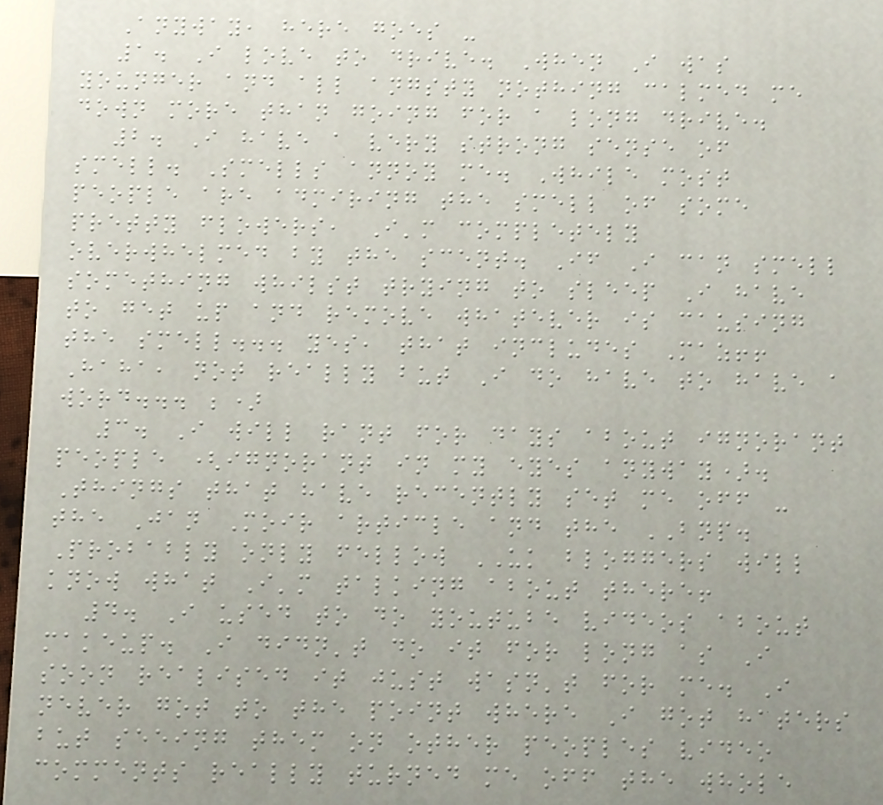Anyway, here goes -
1. I love to drive. When I was
younger and all angsty nothing calmed me
down more than going for a long drive.
2. I have a very strong sense of
smell. Smells annoy me. While most
people are admiring the smell of some
pretty flowers, I'm completely
overwhelmed by the scent. If I can smell
something whilst trying to sleep I have
to get up and remove whatever is causing
the smell... yes, that includes Maz!!
Haha, not really but I do have to have a
word... ;)
3. I will rant for days about ignorant
people (ignorant in my eyes anyway).
Things that have recently set me off -
the Jan Moir article and the BNP.
Probably only fellow UK bloggers will
know what I'm talking about there!
4. I used to do youtube videos about
makeup. I didn't do it for long as I
soon realised it just wasn't for me. I
never got to the point where I got haters
but seeing them on other peoples video
comments really turned me off the whole
